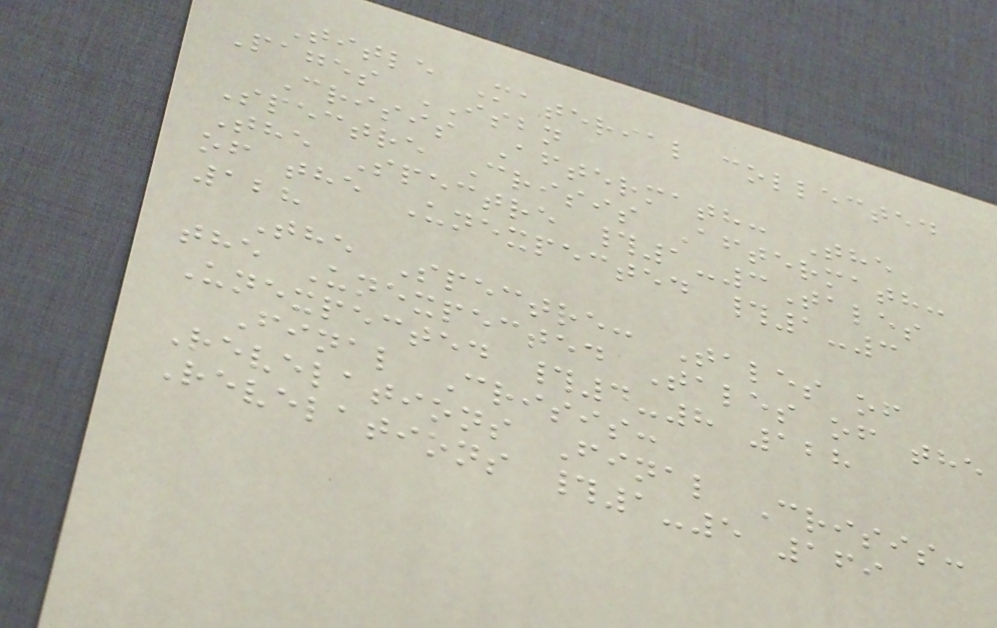Title Material collected
Pages ISBN
Crisis Aftermath: The
Spectre Crisis Aftermath:
The Spectre #1-3Tales
of the Unexpected #1-3
128
The Spectre: Tales of
the Unexpected Tales of the
Unexpected #4-8 128
Final Crisis:
Revelations Final Crisis:
Revelations #1-5 169
